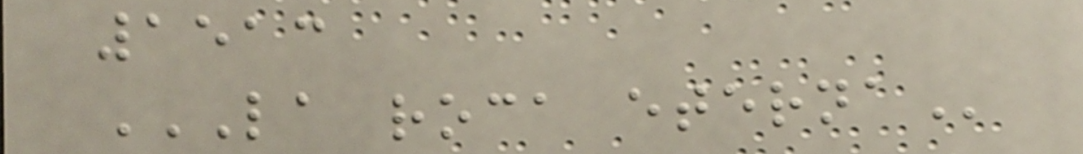1513
LA ROCA ETERNA
